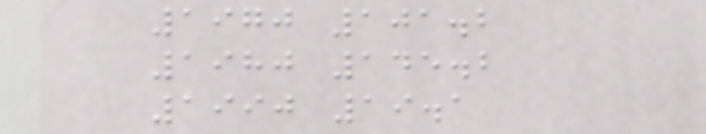1970 101.2
1980 145.2
1990 19.1
